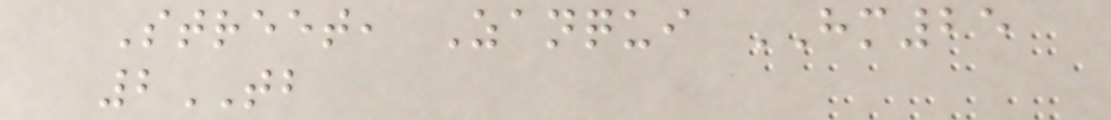Street, Zanqui HM25
2TB
